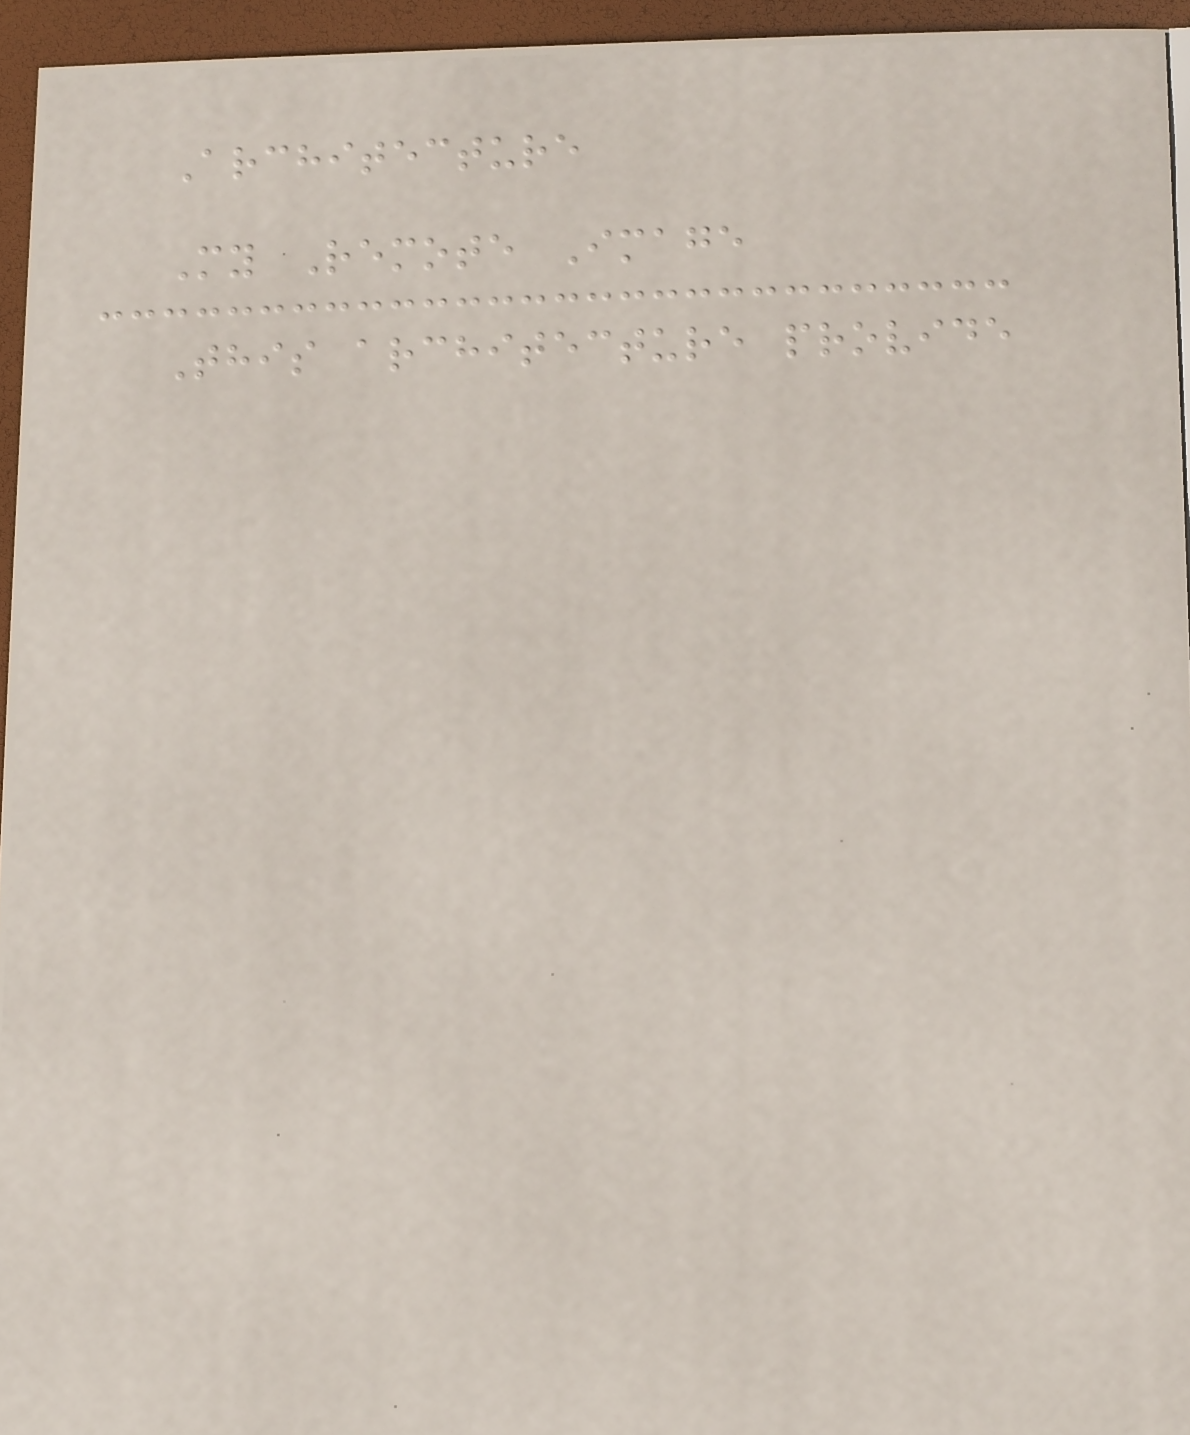Architecture
My Remote Image
This architecture provide
